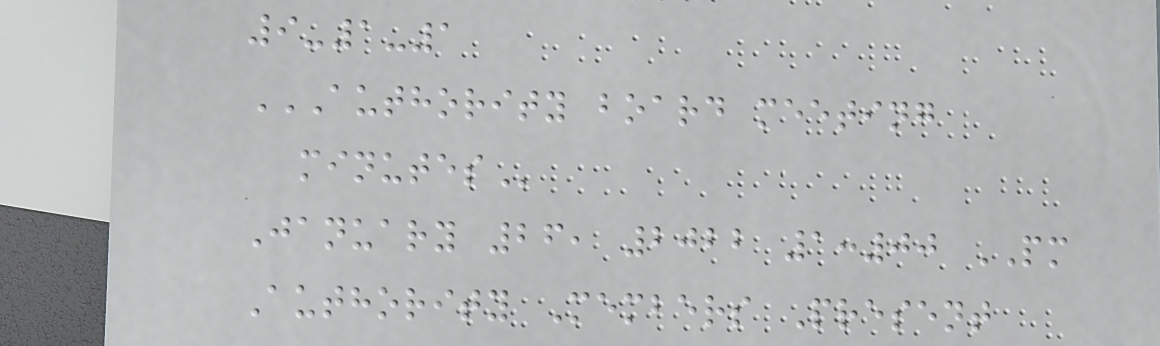9-1-1
AUTHORITY BOARD MEETING
MINUTES
January 26, 2022 1:00 PM
Authority Members Present
